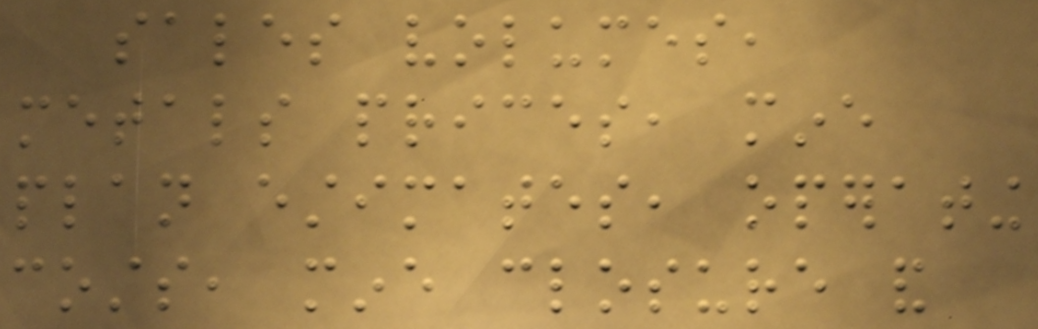sales volumes,
metals prices, mine
plan estimates, operating
costs, mine closure and
